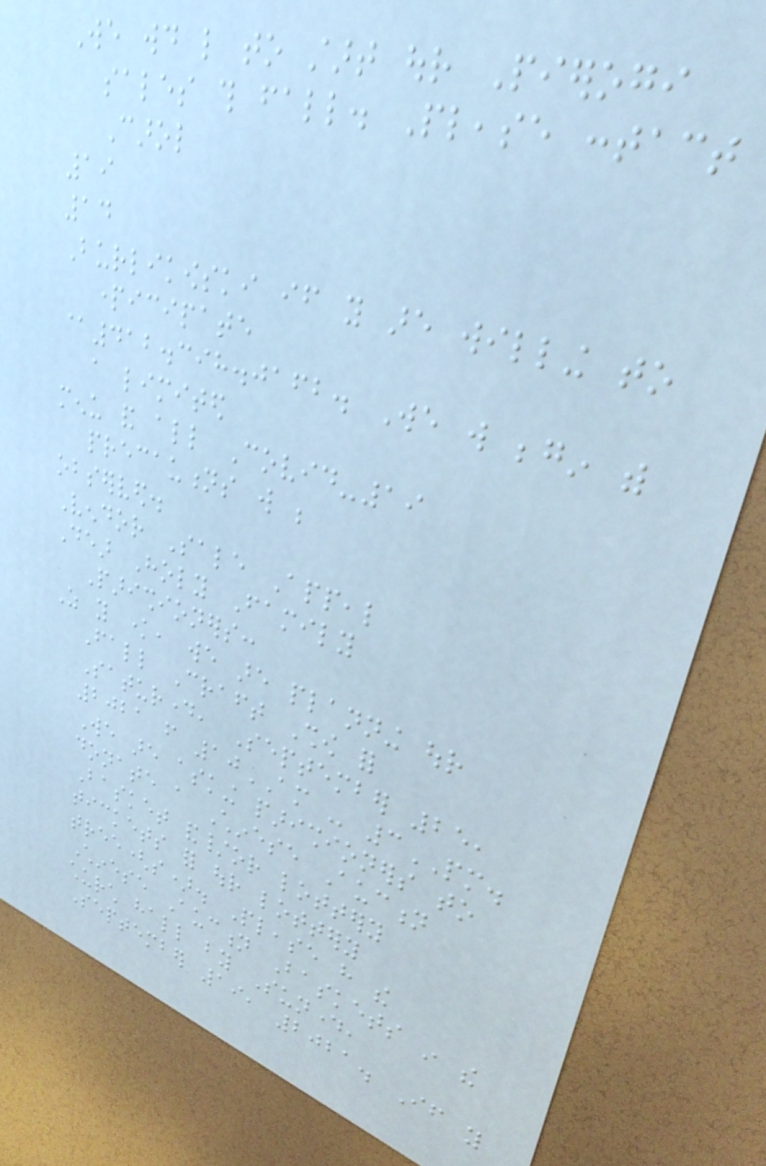We would like to start our Pierogi
sales this fall. Please contact
Carol
19
14
Burlikowski if you are willing to
participate
@412.398.0162. We will begin with
a limited
menu and all Covid-19
precautions will be
observed.
Vendor Sale Appeal
Dear Holy Family
Parishioners:
As you know, we are planning our
Fall Craft Show for
Saturday, September 25,
2021 from 10AM - 3PM.
We are asking parishioners to
donate a Chinese Auction
Basket and/or lottery
tickets for our lottery
tree(s). Please have the
Chinese Auction Baskets in the
church hall by Sunday,
September 19, 2021. If you
